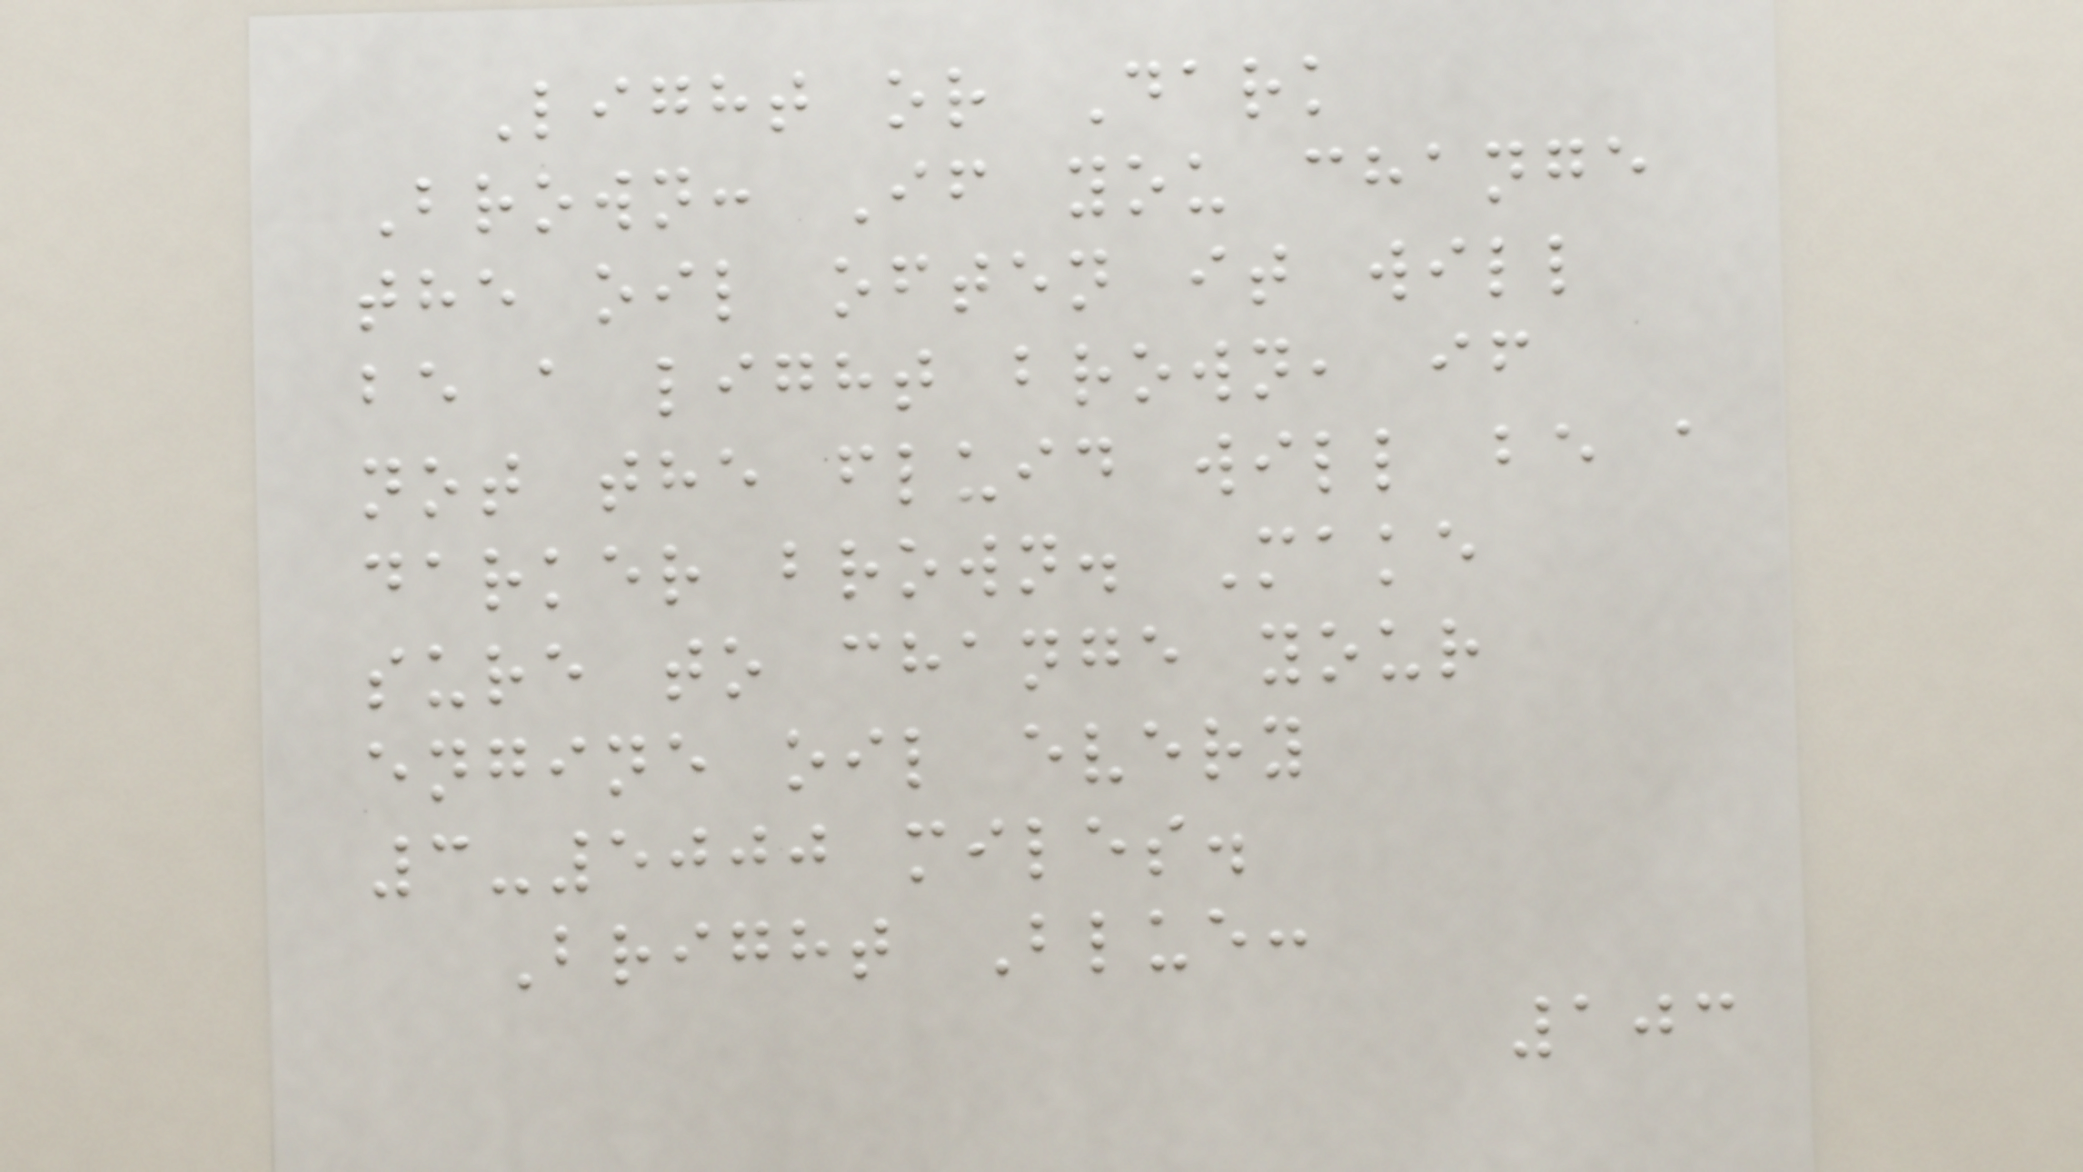Light or Dark
Brown: If you change
the oil often it will
be a light brown, if
not the fluid will be a
darker brown. Make
sure to change your
engine oil every
3-5000 miles.
Bright Blue:
103
